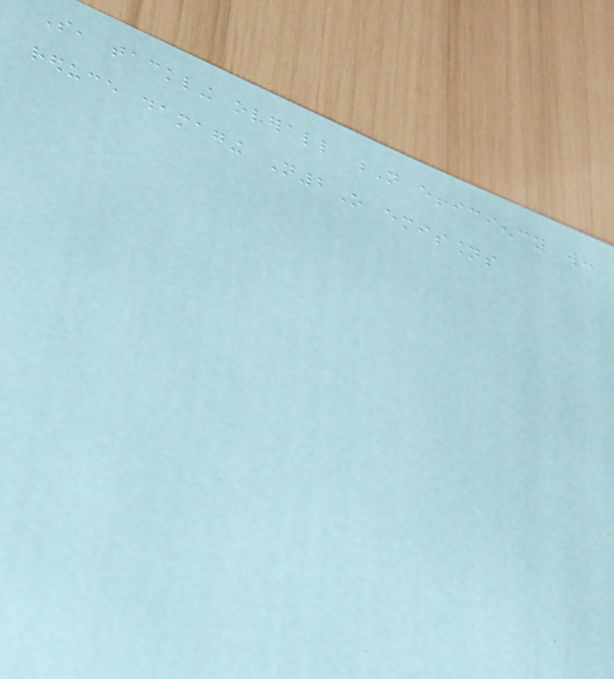So, tackling overall N efficiency will:
reduce damaging N2O emissions
